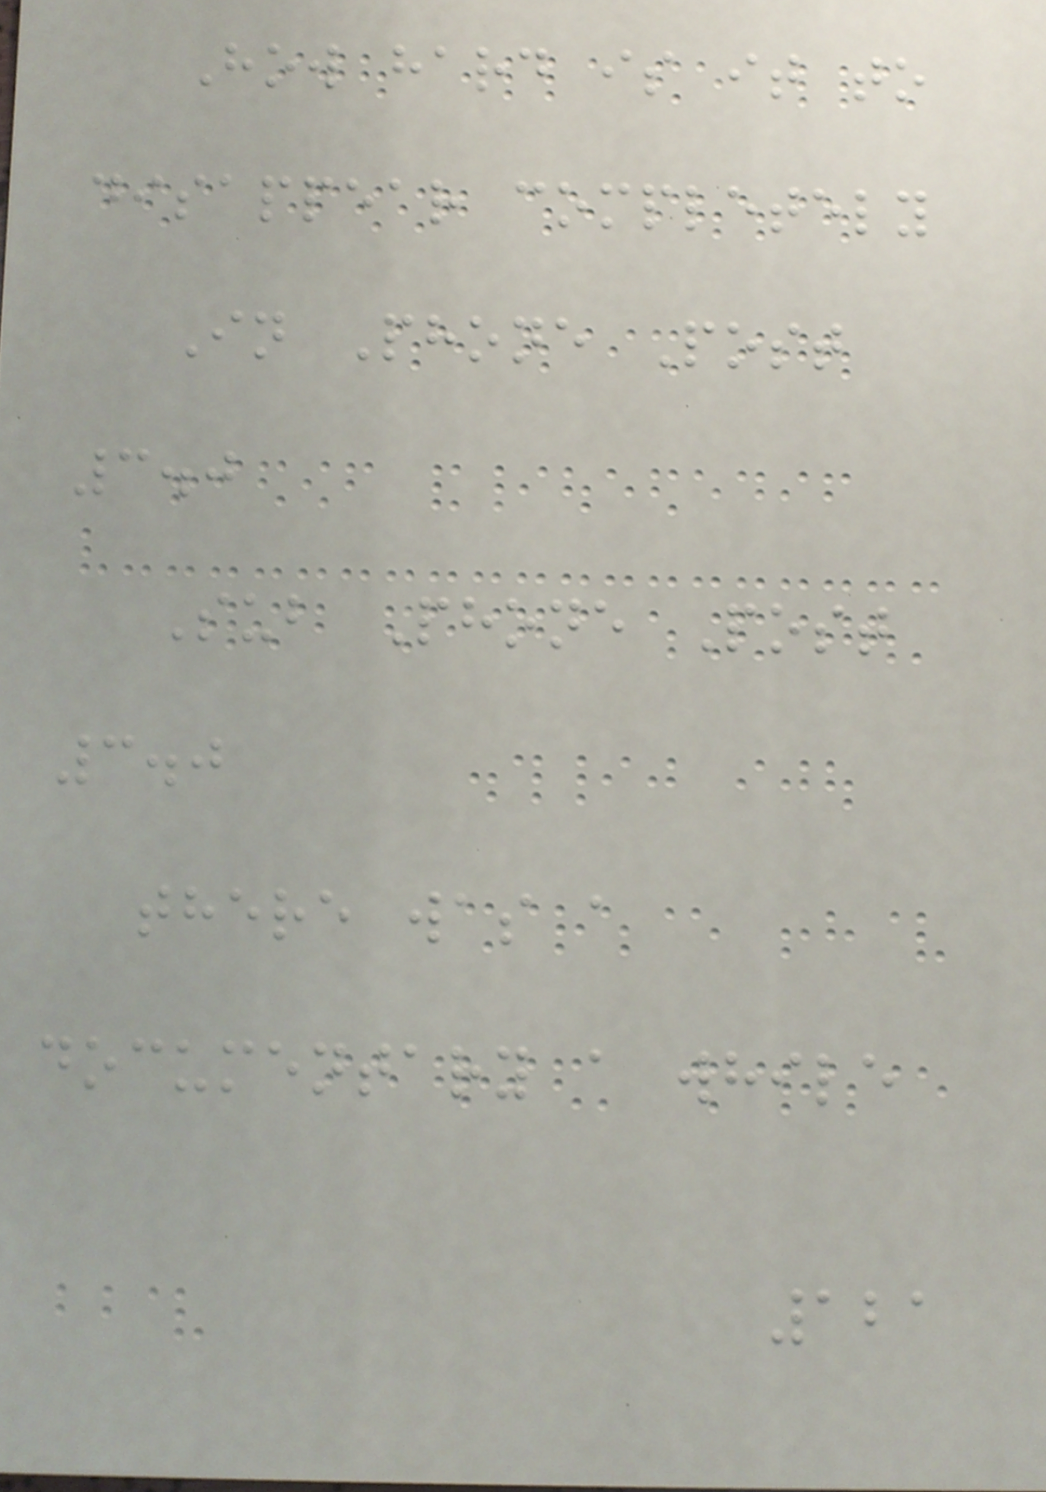How hard is it to
disappear completely
In Phone Post
3.0
Sub Phone Post
3.0
there was a
documentary a while
121
